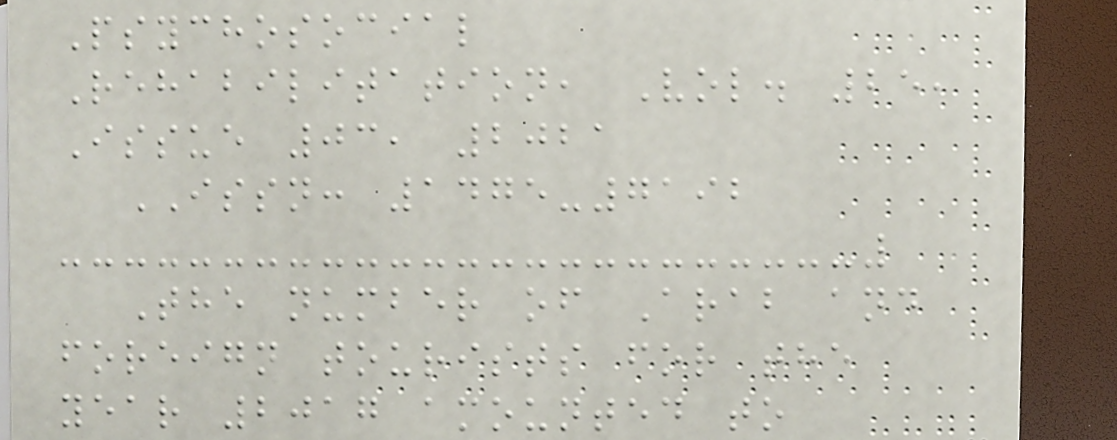Psychosocial
Rehabilitation, Vol. 25,
Issue 03, 2021
ISSN: 1475-7192
The number of Arab and
foreign tourists for the
year 2017 amounted to
